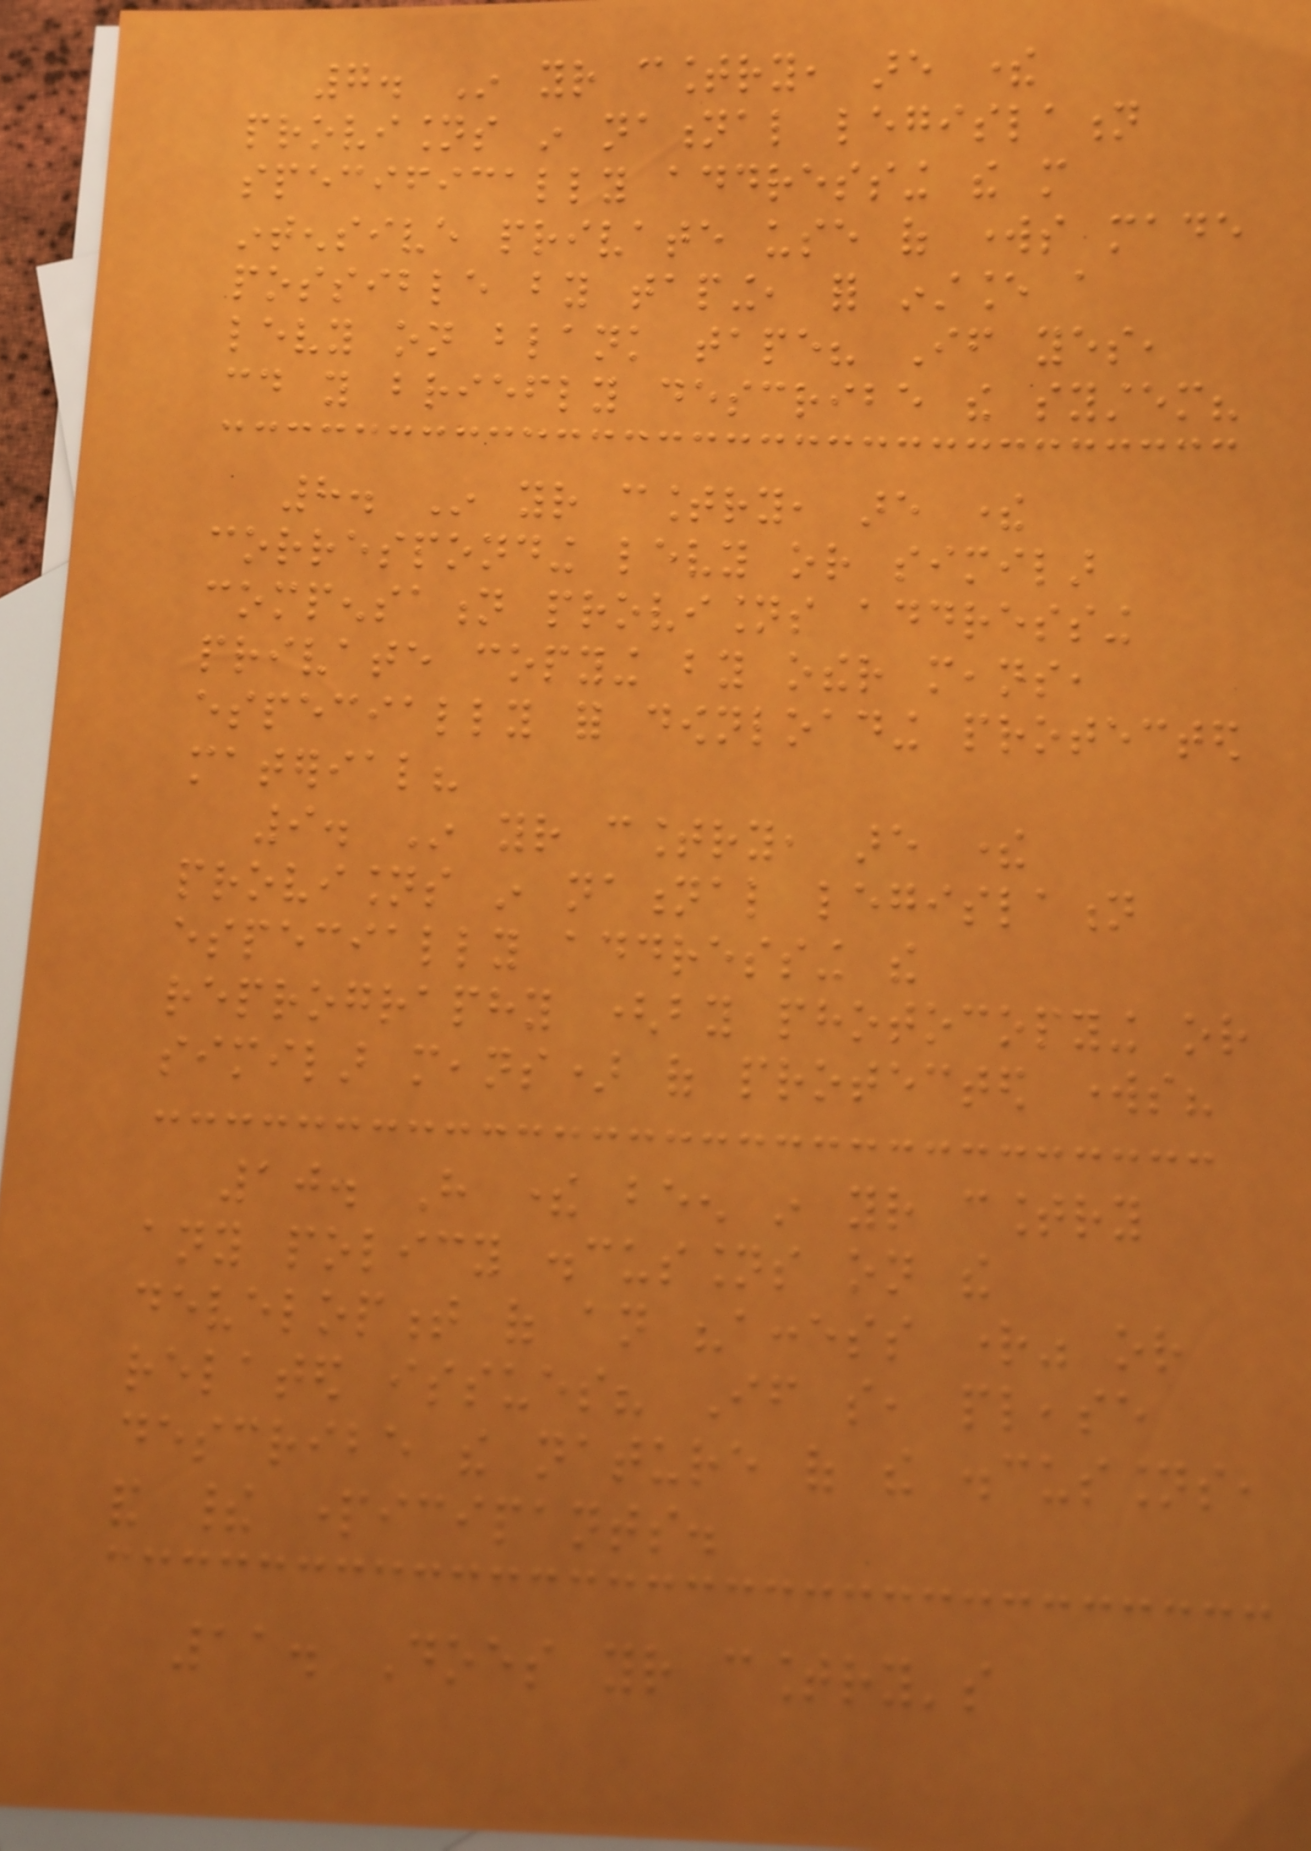7. In your country, are there
provisions in national legislation
specifically addressing the more
intensive private use of works made
possible by taping, for instance a
levy on blank tape? If yes,
could you briefly describe the system?
8. In your country, are there
corresponding levy or similar
compensation provisions addressing
private copying by other means,
especially for downloading protected
material?
9. In your country, are there
provisions in national legislation
especially addressing the
reprography (by photocopying or
similar means) of protected works?
10. Have there been in your country
any policy discussions on the
development of an "access right" or
related issues? If so, please
describe the nature of the discussions,
and their participants.
11. Does your country's
